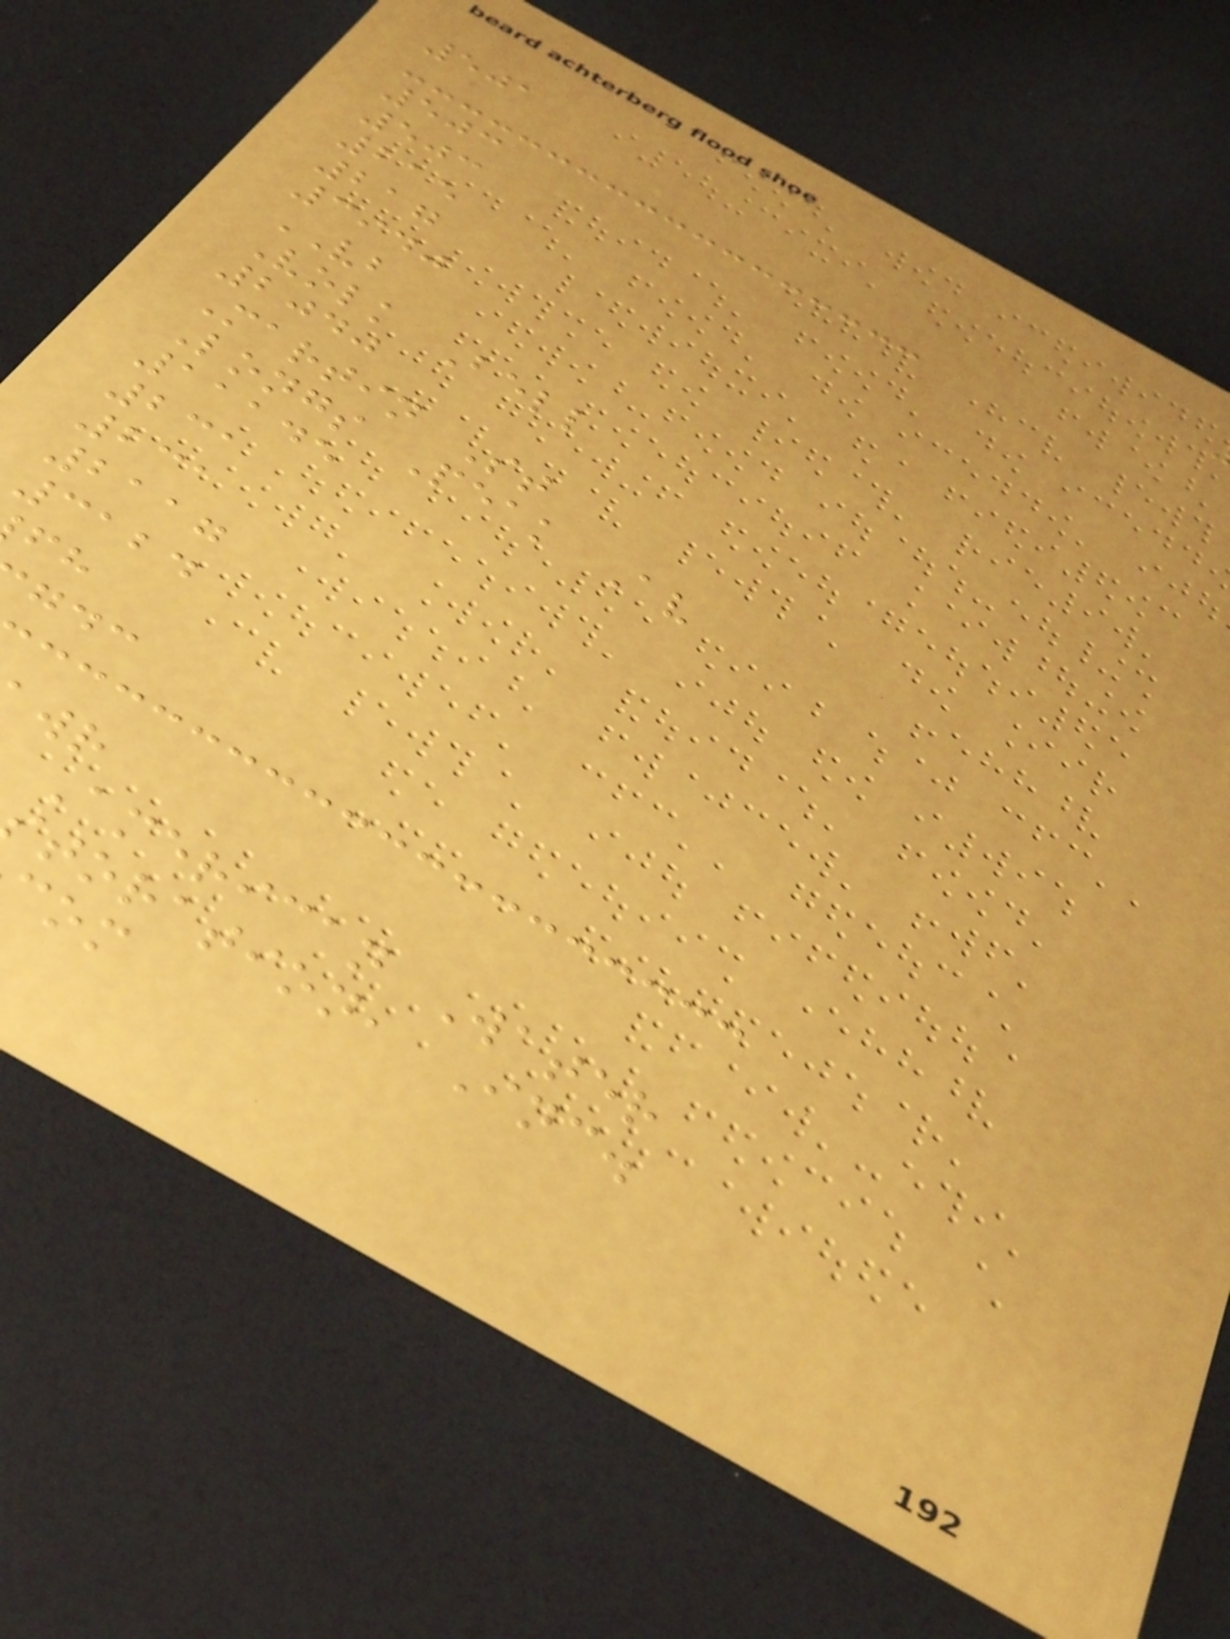501
503
503
215
217
3940
VB
Volk Bell
2040
Martin St
Longs Peak Av
11145
231
231
2117
3124
American Water
toration, Inc.
